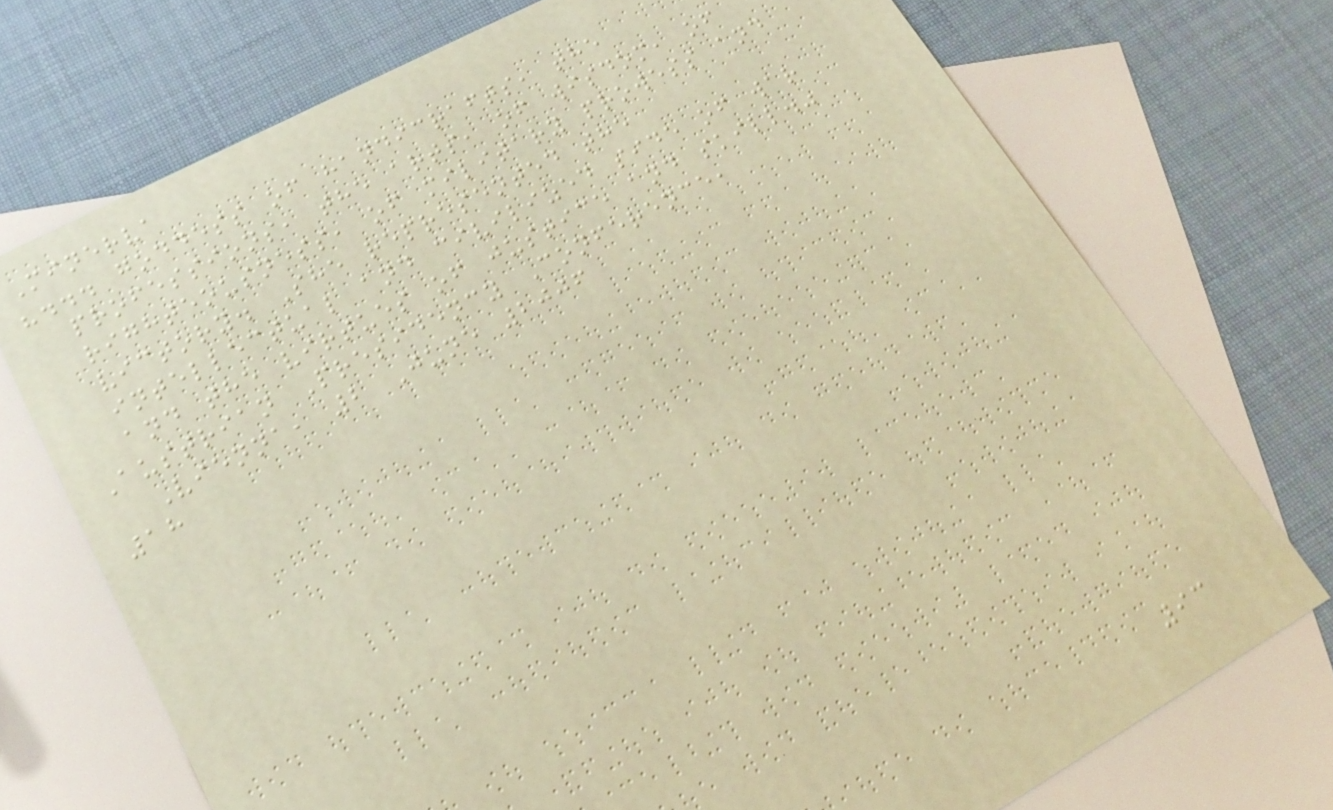Minerva
"... goddess of handicrafts, the
professions, the arts, of wisdom, of
righteousness, of military prowess and
victory. She represented the
intellectual and civilized side of war
and the virtues of justice and skill."
Austrian Presidency Conference,
Vienna, 2 June 2006
18
93
